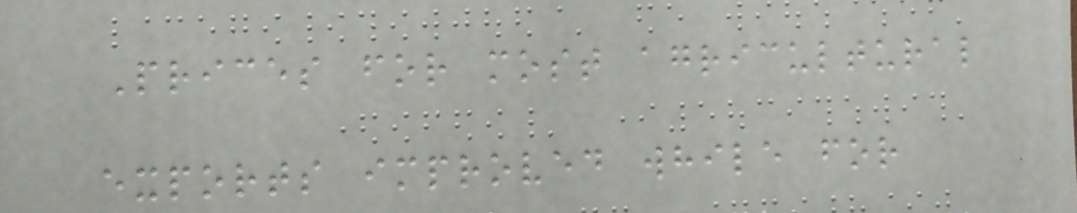Prices for most agricultural
exports improved while for
